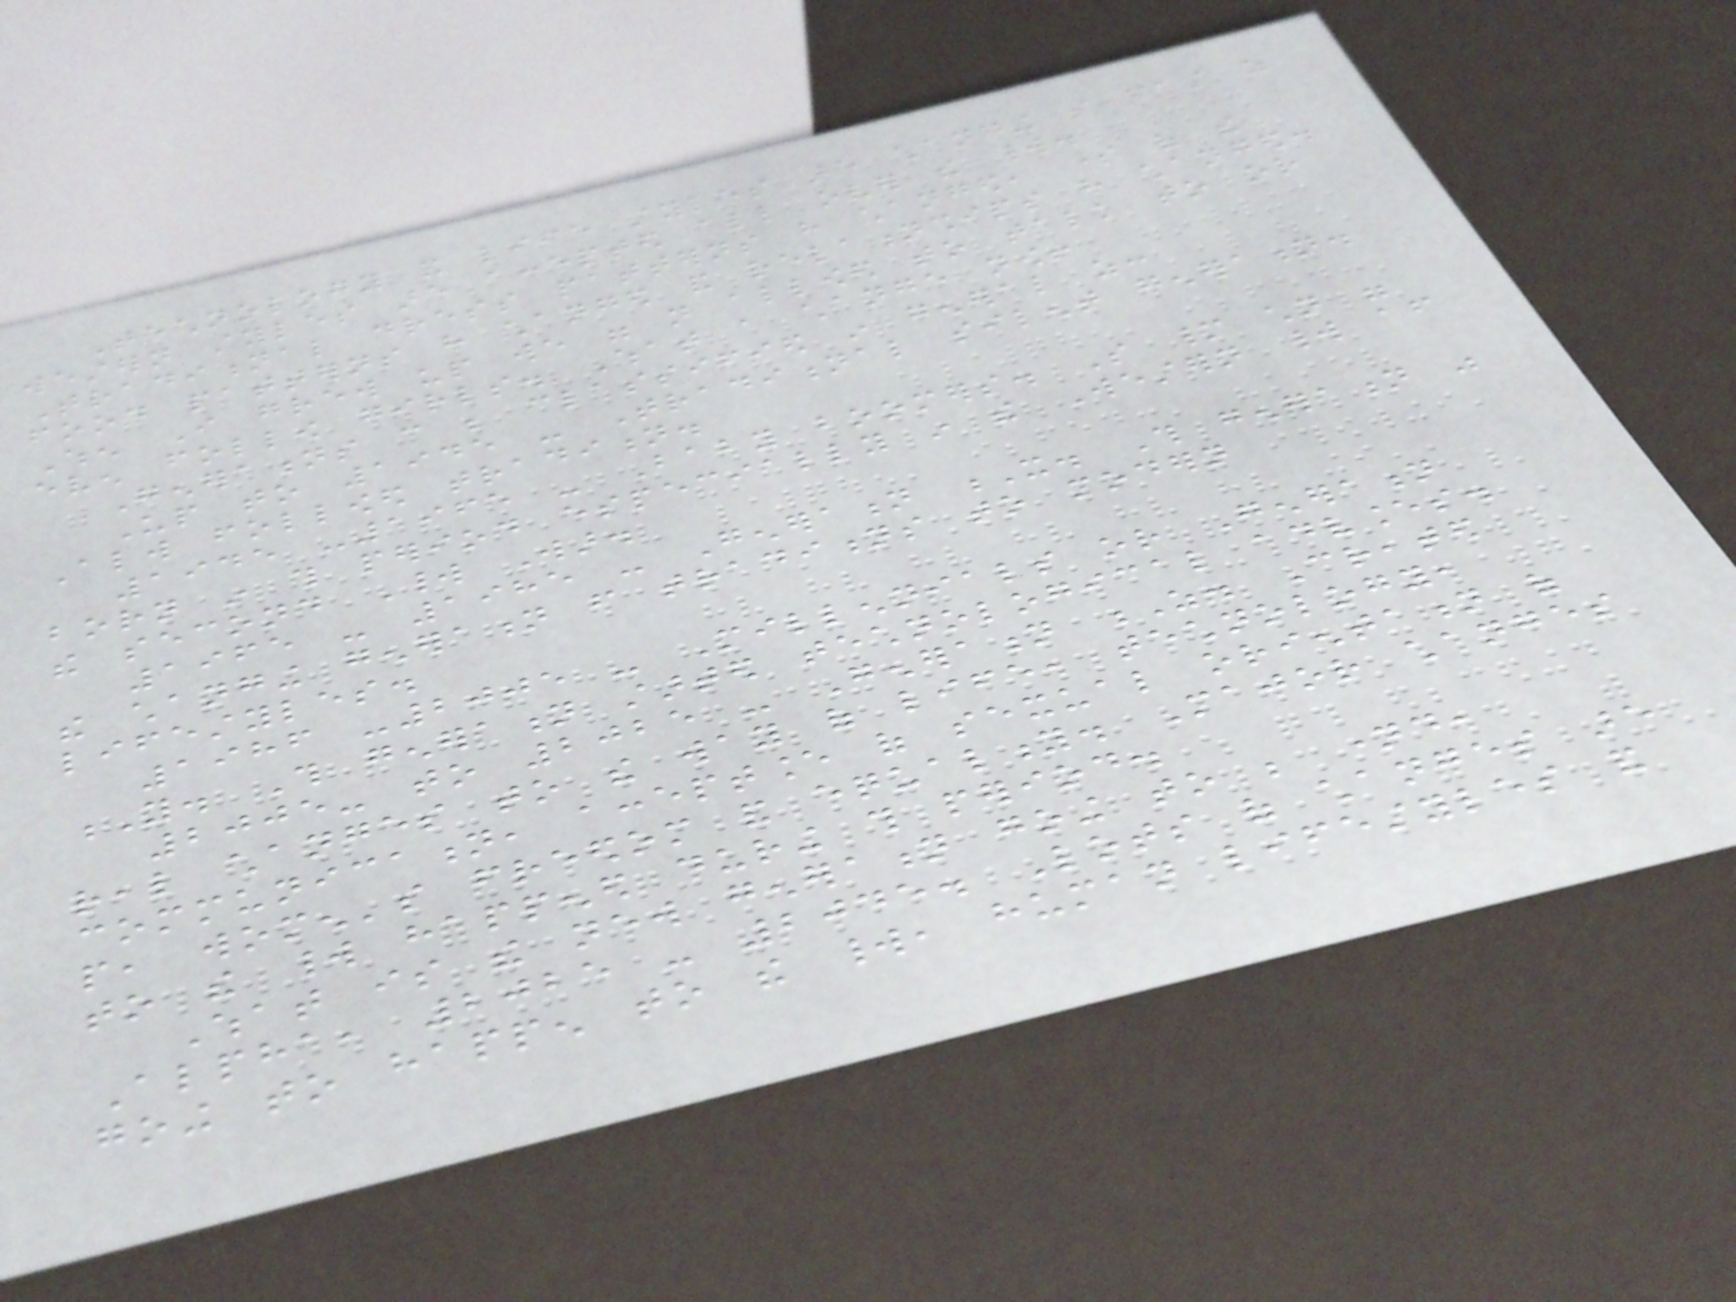Technology and life styles are changing so fast as
western styles are accepted all over the world.
Traditional dress patterns have changed, some of the
food patterns have changed and relationships have changed.
When I grew up we were not allowed to talk to or
even follow girls. What a change now!
Generations can be classified in general as:
Up to 1945 - Traditional silent generation.
Always followed tradition.
1945 -1965 - Baby boomers. So many children were
born in this period especially in the Western world after
the second World War.
1965 - 1985 - Generation X. This generation was
the changing generation from traditions to modern
lifestyles.
1986 -2005 - Millennials or Generation
Y. This generation started technological advances.
2005- to 2025 - Generation Z. Created
real changes to the way of life, technology,
communication, acceptance of sexual orientation of
people, women's freedom and equality. Major changes
to the world happened during this period.
What is the new generation going to be named,
Alpha, 2025 - 2045. Lots of changes are
going to happen to the world, human lifestyles and
